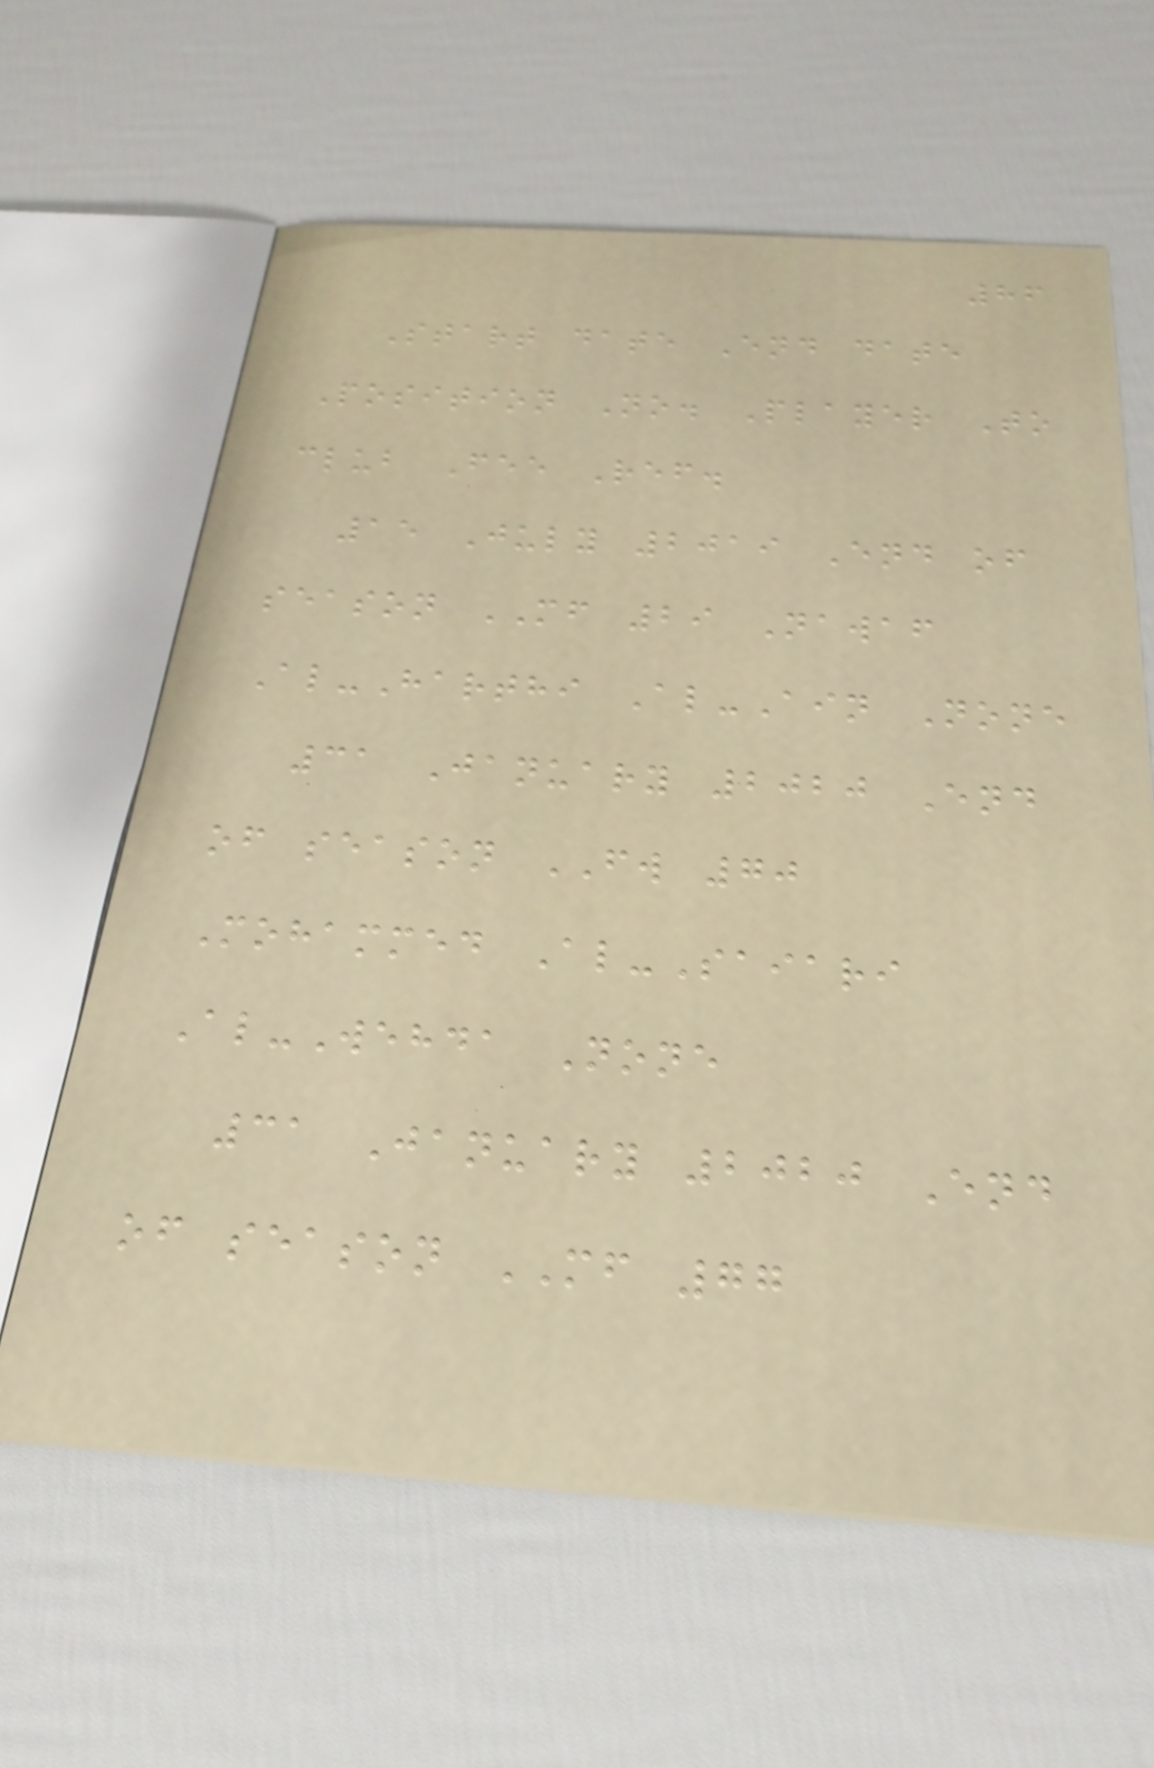86
Start date End date
Position No. Player To
club Fee Ref.
15 July 2019 End of
season MF 29 Nawaf
Al-Harthi Al-Ain None
31 January 2020 End
of season FW 70
Mohammed Al-Saiari
Al-Wehda None
31 January 2020 End
of season MF 77
